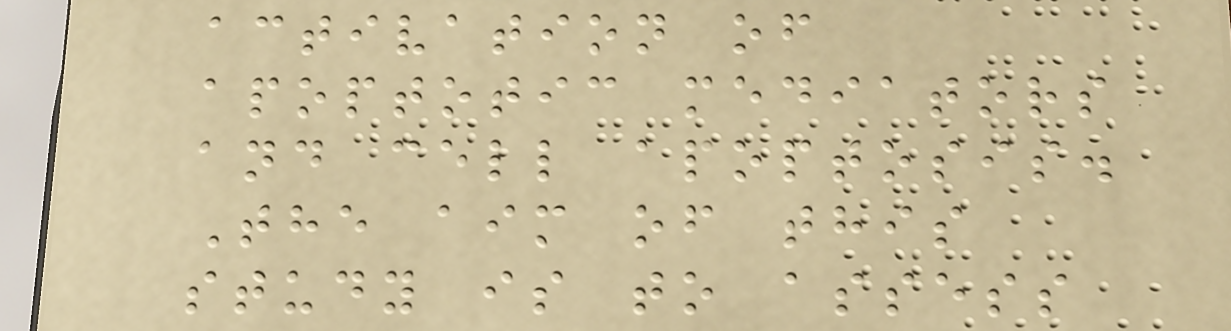activation of
apoptotic mediators
and cell apoptosis.
The aim of this
study is to assess
